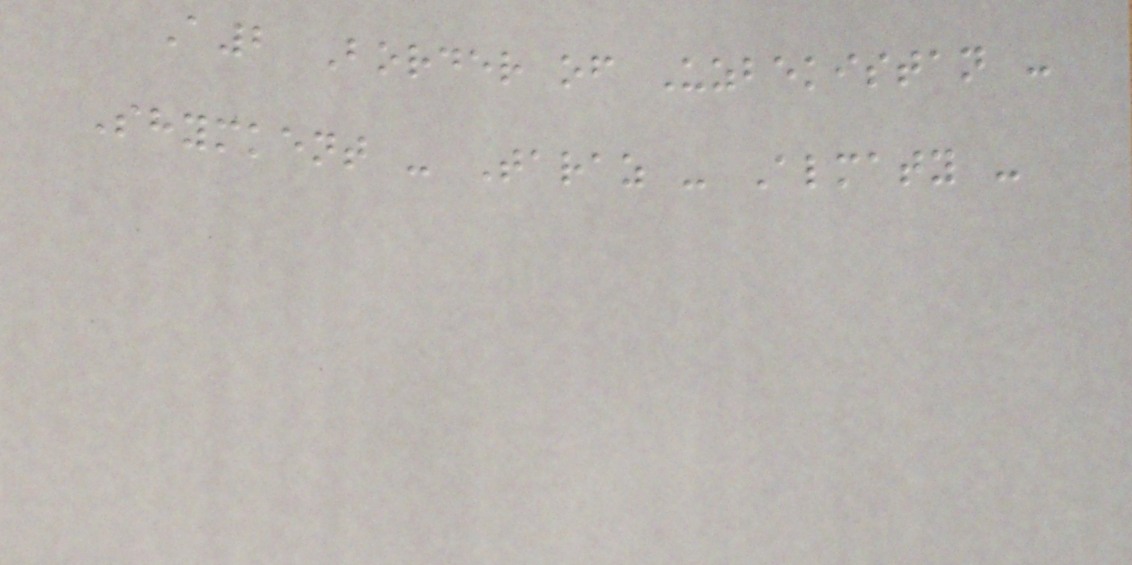A2 Border of Uzbekistan -
Shymkent - Taraz - Almaty -
